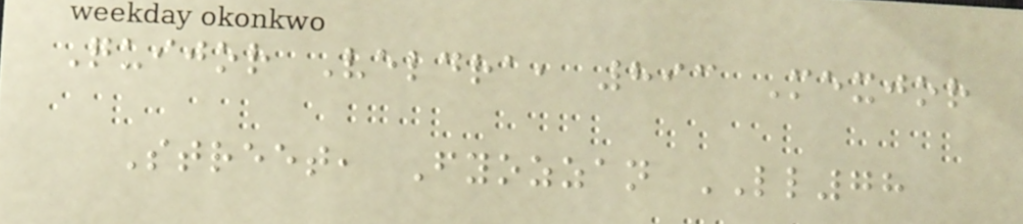Quijor Veldra, 893 Mexjor
Street, Fyozzan LL78
